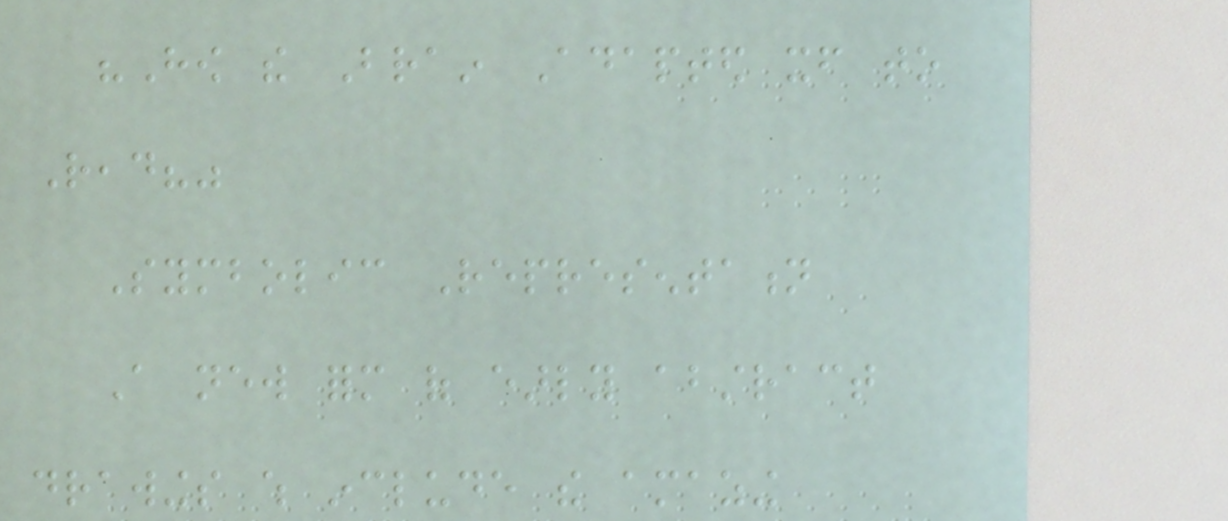"How the Brain Adapted itself to
Read?"
Symbolic Representation
A new form of early abstract
drawings which include the amazing
